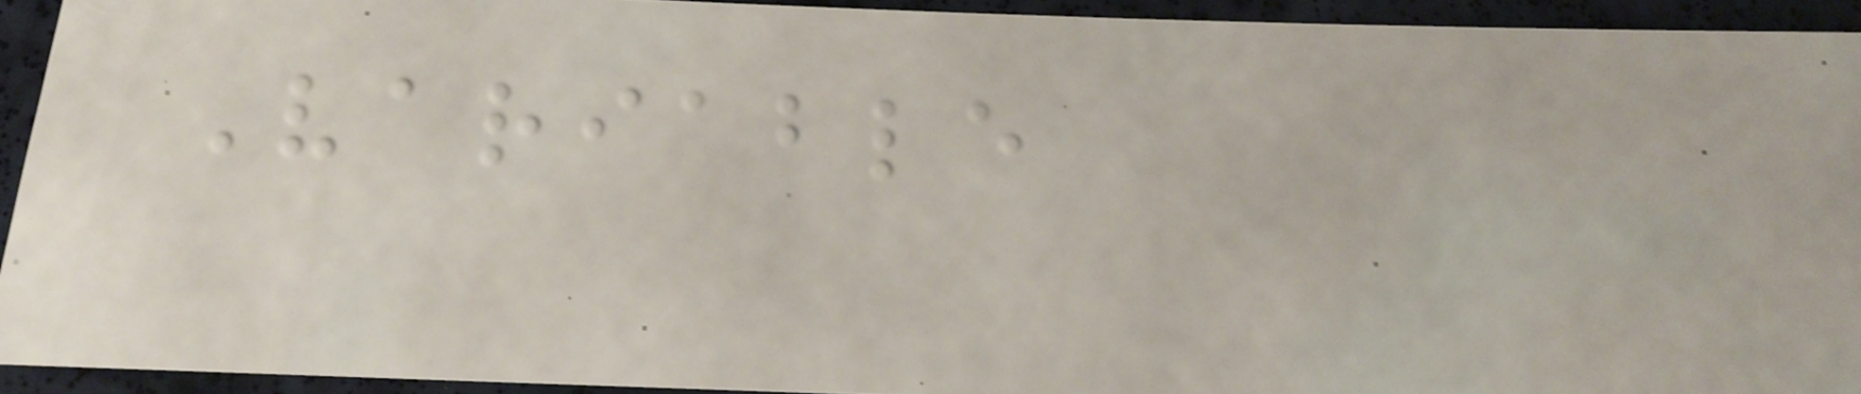Variable
